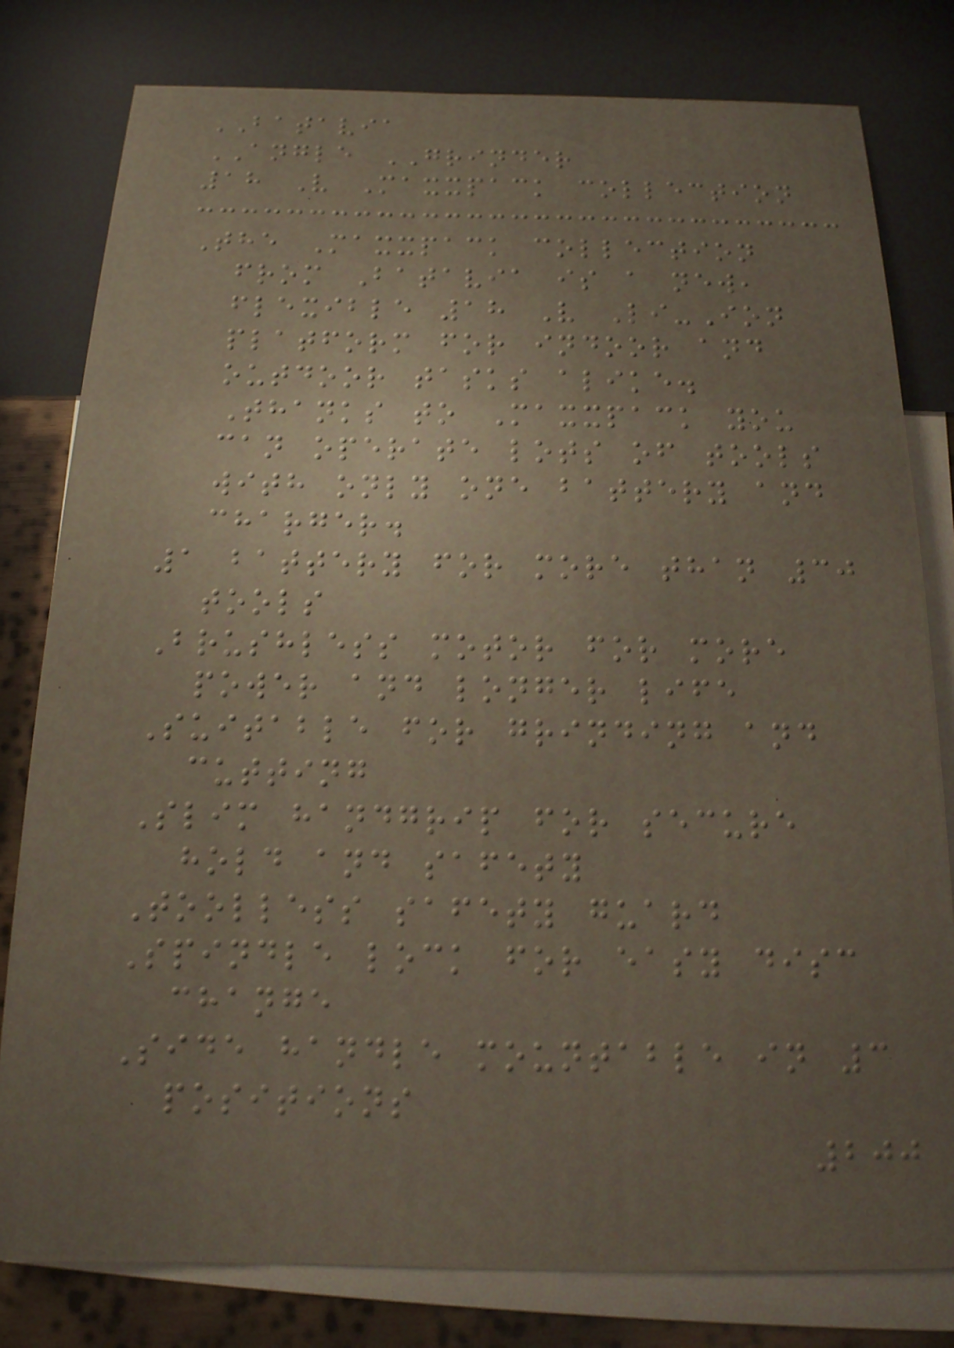BATAVIA
ANGLE GRINDER
18 V Maxxpack collection
The Maxxpack collection
from Batavia is a new,
flexible 18 V Li-Ion
platform for indoor and
outdoor tasks alike.
Thanks to Maxxpack you
can operate lots of tools
with only one battery and
charger.
1 battery for more than 30
tools
Brushless motor for more
power and longer life
Suitable for grinding and
cutting
Slim handgrip for secure
hold and safety
Toolless safety guard
Spindle lock for easy disc
change
Side handle mountable in 3
positions
200
